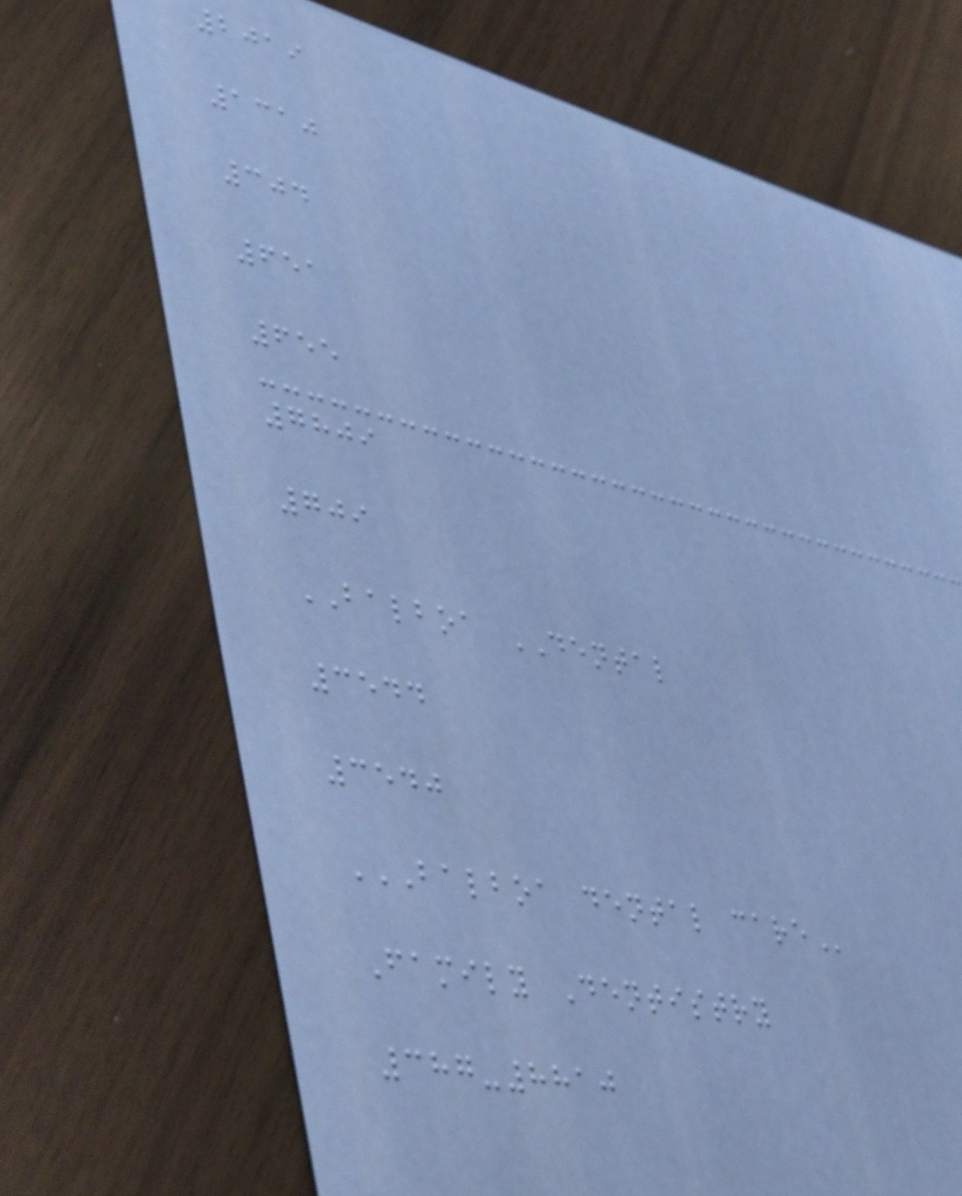2019
1310
304
651
655
7809
709
BALBOA DENTAL
3544
3540
BALBOA DENTAL CARE
Family Dentistry
387-8810
